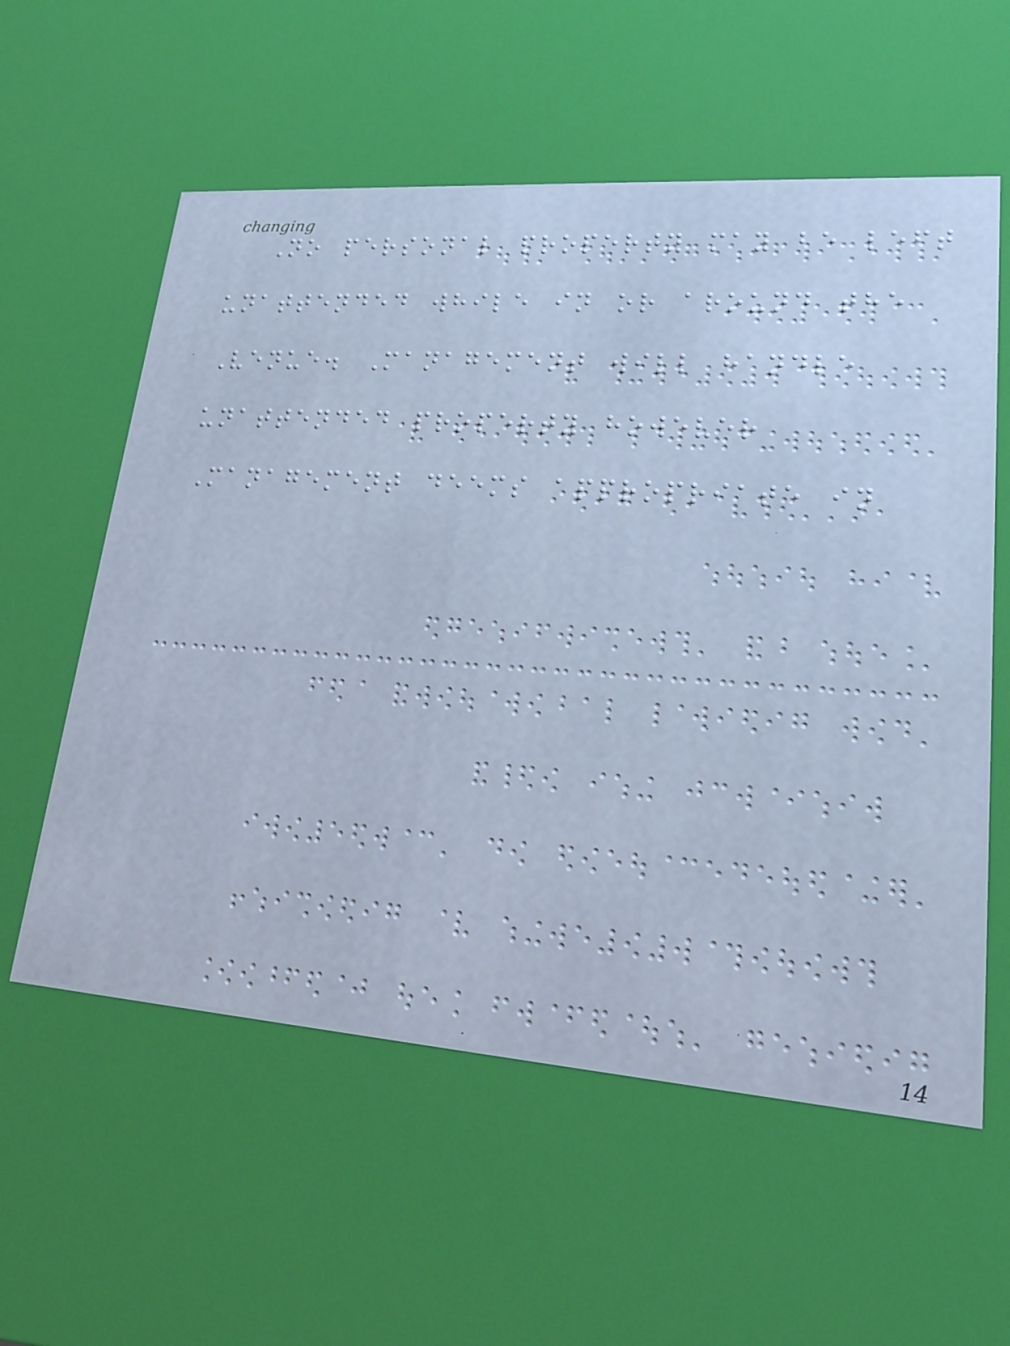No personal property may be left
unattended while in or around the
Venue. Management will handle
unattended property however
Management deems appropriate in
